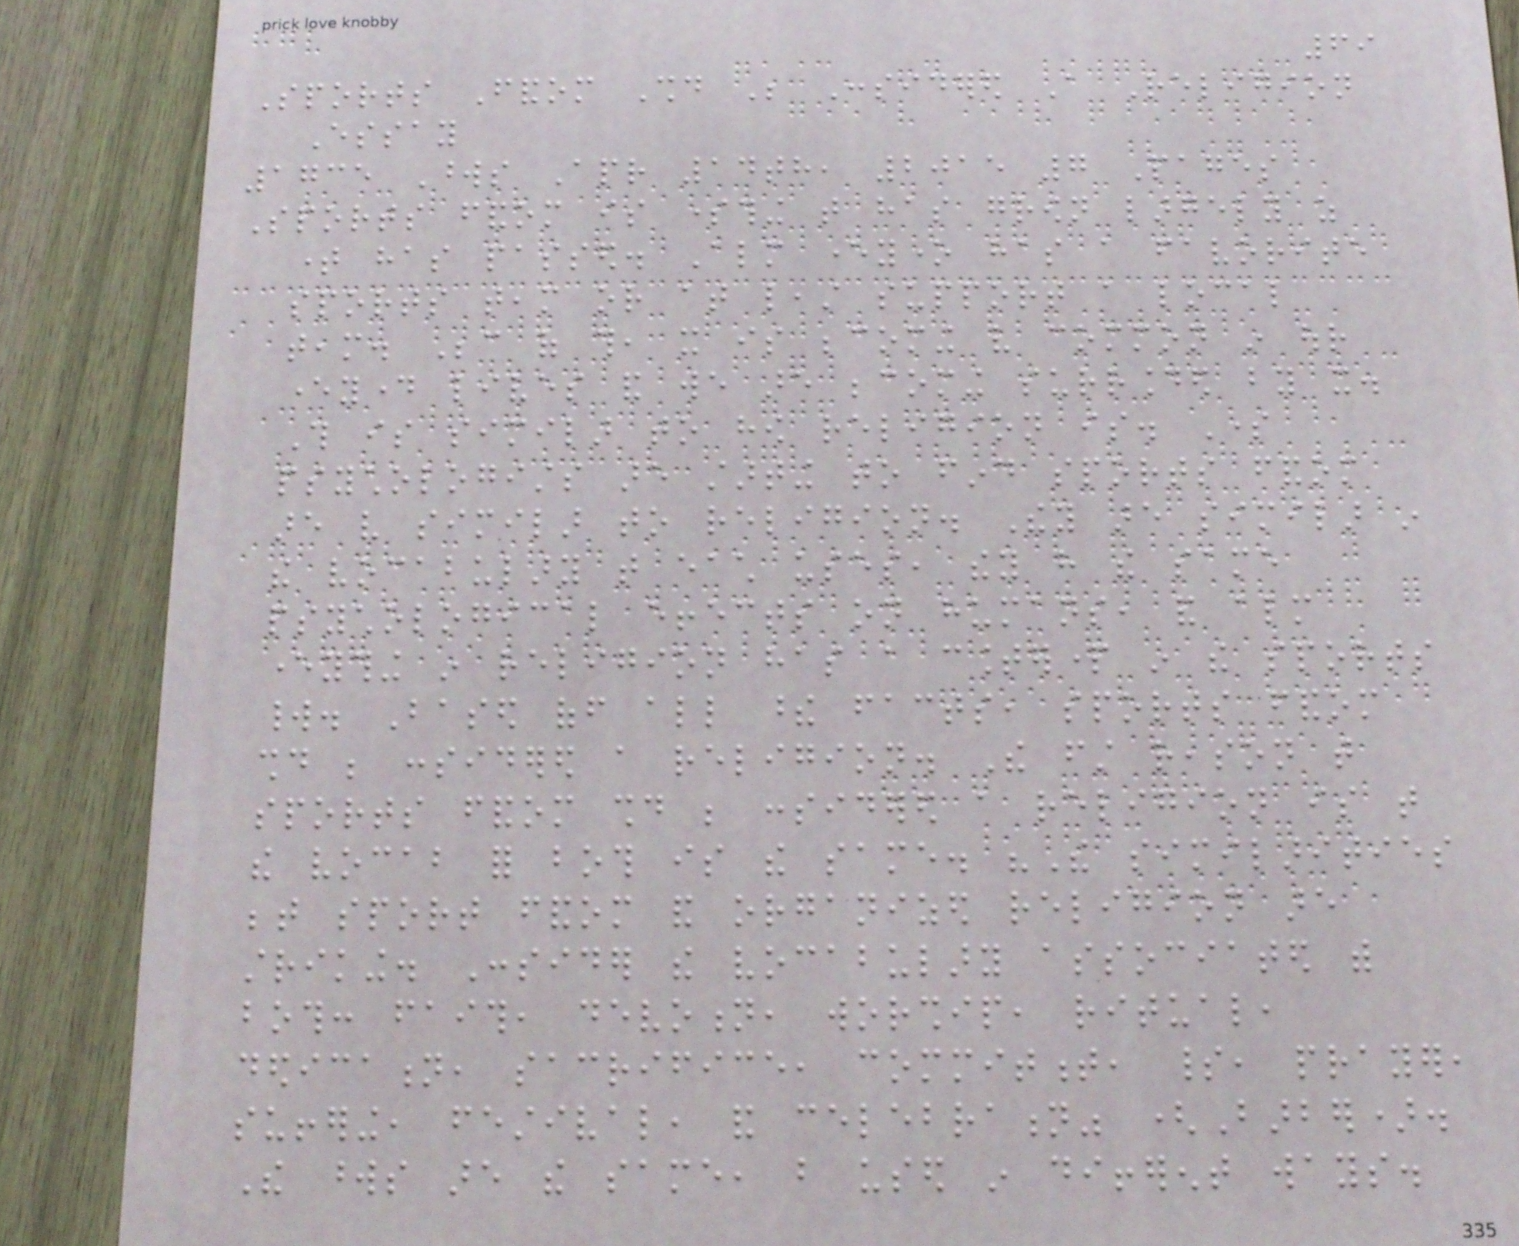69
Sports Fandom Should Be Considered A Religion
Essay
1735 Words Apr 14th, 2015 7 Pages
Sports fandom is something that has grown largely as
time has passed. Almost everyone has a favorite
sports team or at least support a local
team. Because of this, it is becoming very common in our
everyday lives and we are becoming surrounded by it.
This is similar to how religion is. Some
psychologists are starting to find sports fandom
are very similar to religion. They are similar in
the vocabulary that each uses, they have the same
psychological effects on humans, and almost
everything in religion has a counterpart in the sports
world. Based off all these facts, sports fandom
should be considered a religion. The first reason that
sports fandom should be considered a religion is that
the vocab for both is the same. "The similarities
between sport fandom and organized religion are
striking. Consider the vocabulary associated with
both: faith, devotion, worship, ritual,
dedication, sacrifice, commitment, spirit, prayer,
suffering, festival, and celebration" (Barber).
The words are the same, but used in different ways.
